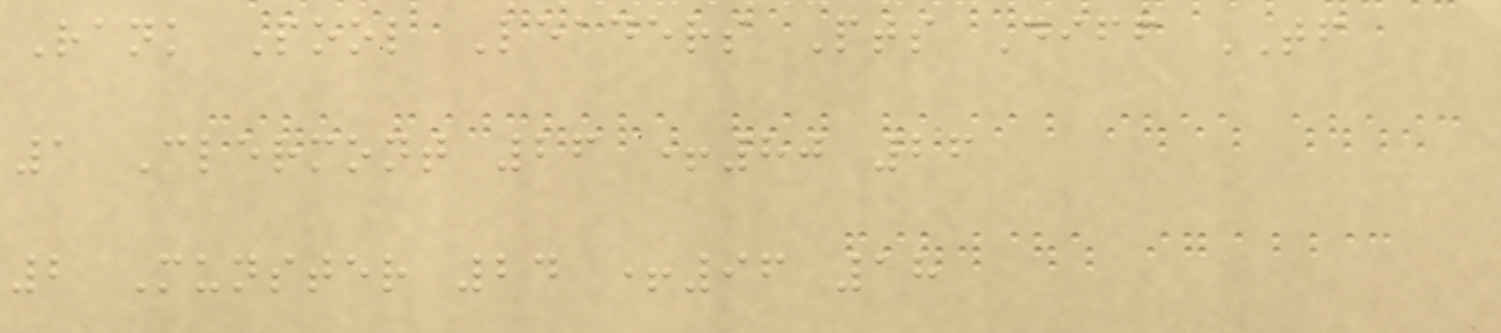Rank Pool Leaders Pts Diff TF
1 Clermont 26 +80 26
2 Munster 24 +96 18
